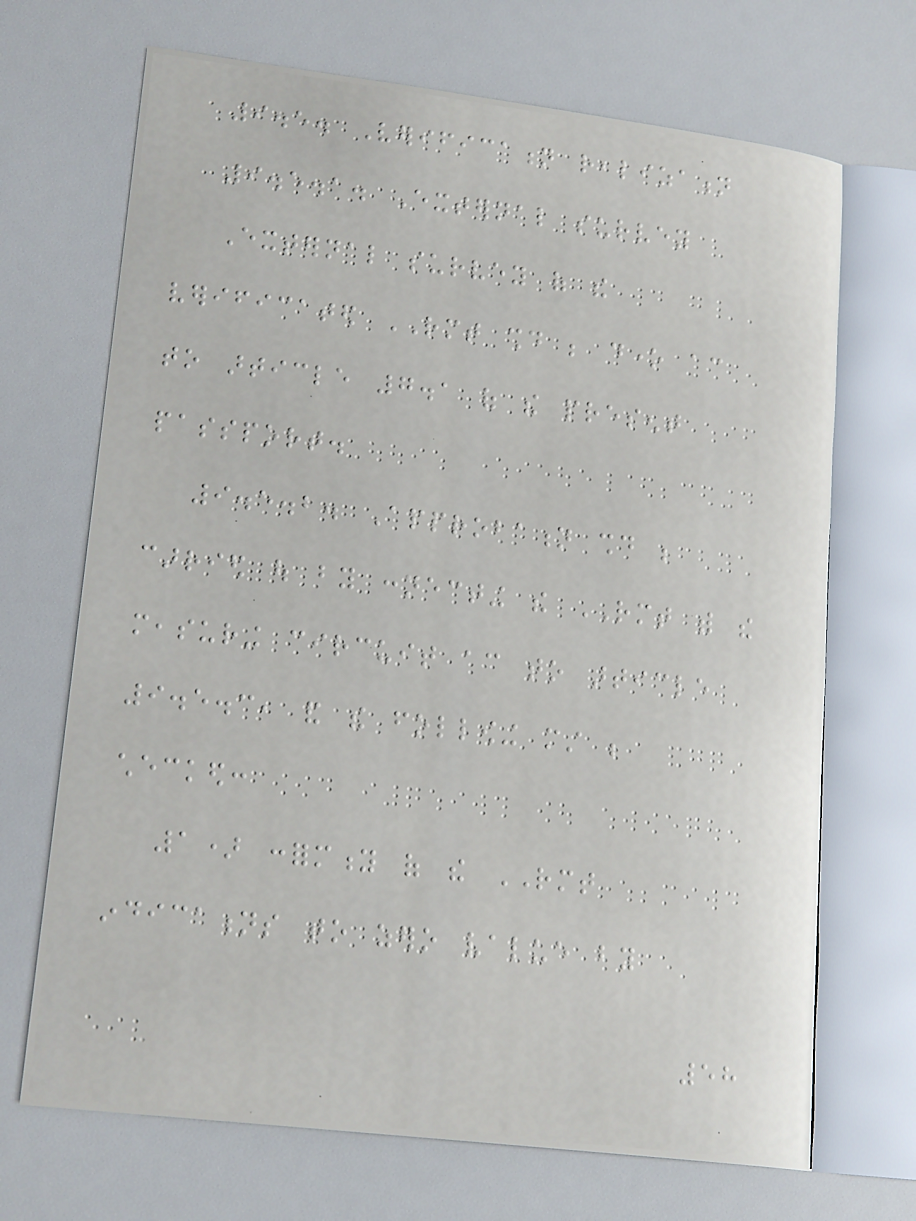9.5. Verification realization
9.5.1. External survey
External survey of the
verificated RMT should be done according
to article 7.1 of the present
passport.
9.5.2. Approbation should be
carried out by connecting the RMT with the
measuring circuit according to article
9.5.3, and the following must be
checked:
1) conformity of the RMT
indications to zero value by
58
